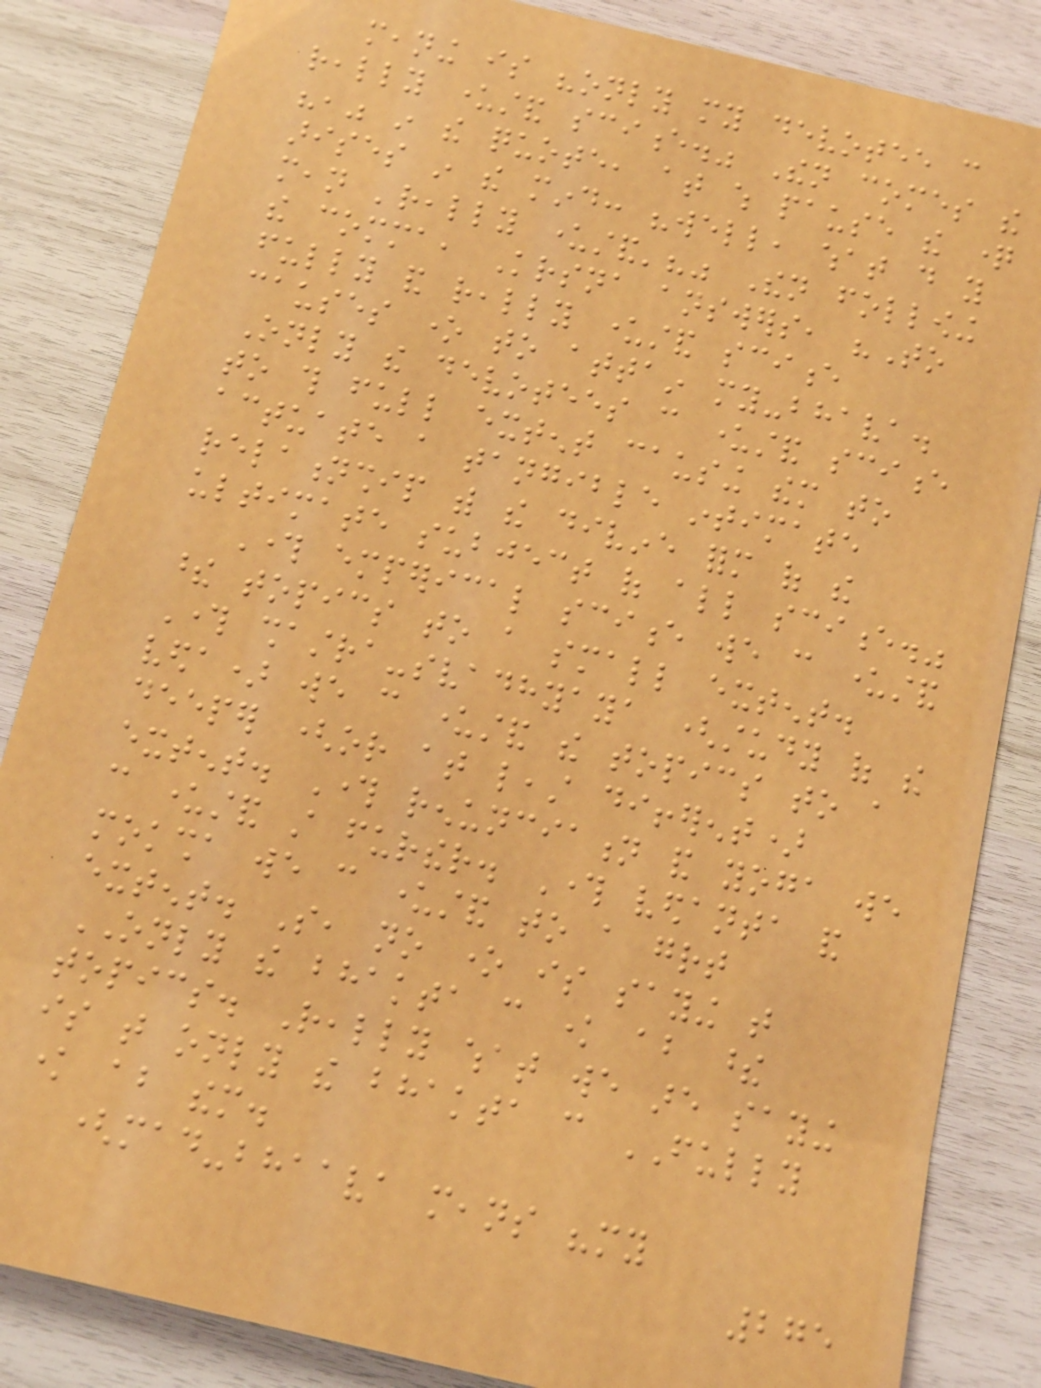meaning is "only my devotee can
really understand science." Then comes the
"," in the quote, at which pause the question
arises in the mind: "well, what do you
mean 'really understand'?" Then following
the comma, Krsna answers, "To
fully and really understand science
causes one to attain my-bhava.
Only the devotees can understand science
to this full extent causing them to
actuate a tangible intimate
relationship with the divine form of the
ultimate subject of all science."
Through emperical science we can understand
these topics to a small extent.
Through shastra-svadhyaya (study of the
veda) we can understand the topics to a
deeper (or at least different)
extent. Through renunciation and yoga we
can understand still further. Through vedanta and
moksha we can understand to a great
extent. So, no one is saying that
ONLY the bhakta can know about these
topics. Really what we are saying
is that only the bhakta can FULLY
know about them.
(mad-bhaava means "my
275
